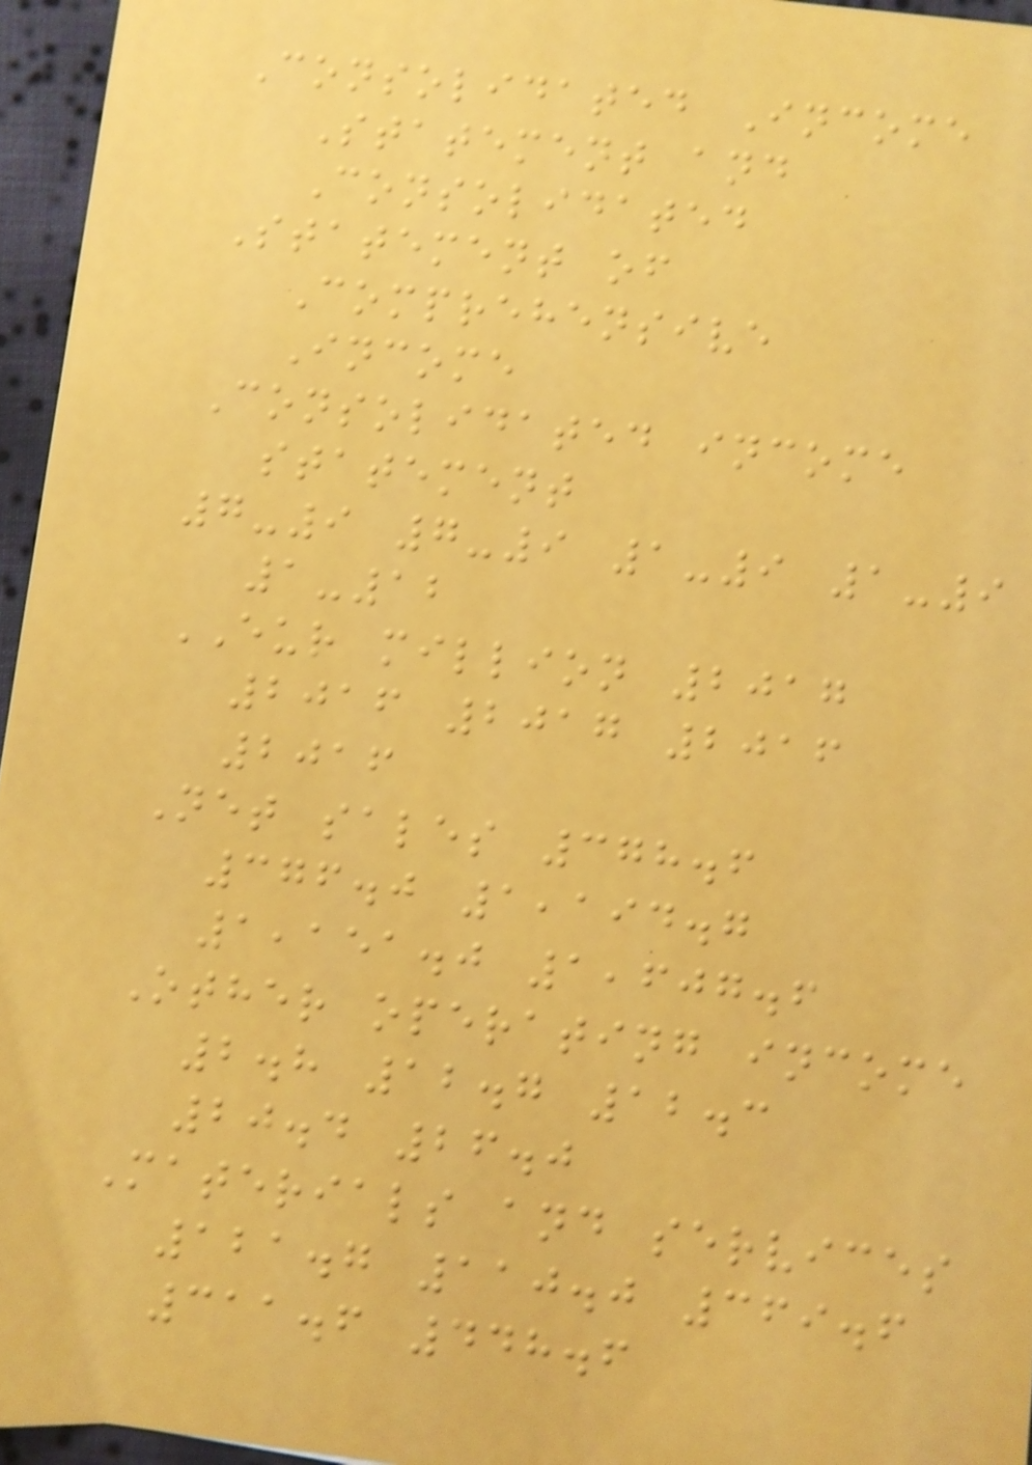Consolidated Income
Statement and
Consolidated
Statement of
Comprehensive
Income
Consolidated income
statement
7-9 7-9 1-9 1-9
1-12
EUR million 2017
2016 2017 2016
2016
Net sales 378.6
376.0 1,194.7
1,151.0 1,607.6
Other operating income
2.8 12.7 12.3
20.4 26.0
Materials and services
121.7 110.0 369.6
311.6 448.6
